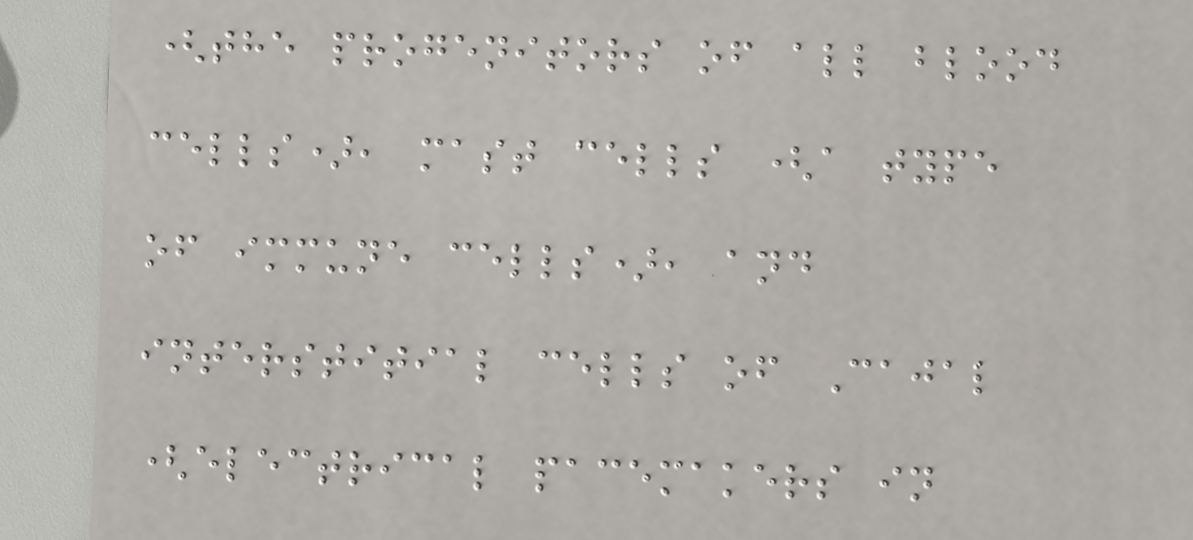(the progenitors of all blood
cells), mast cells (a type
of immune cells), and
interstitial cells of Cajal
(electrical pacemakers in
